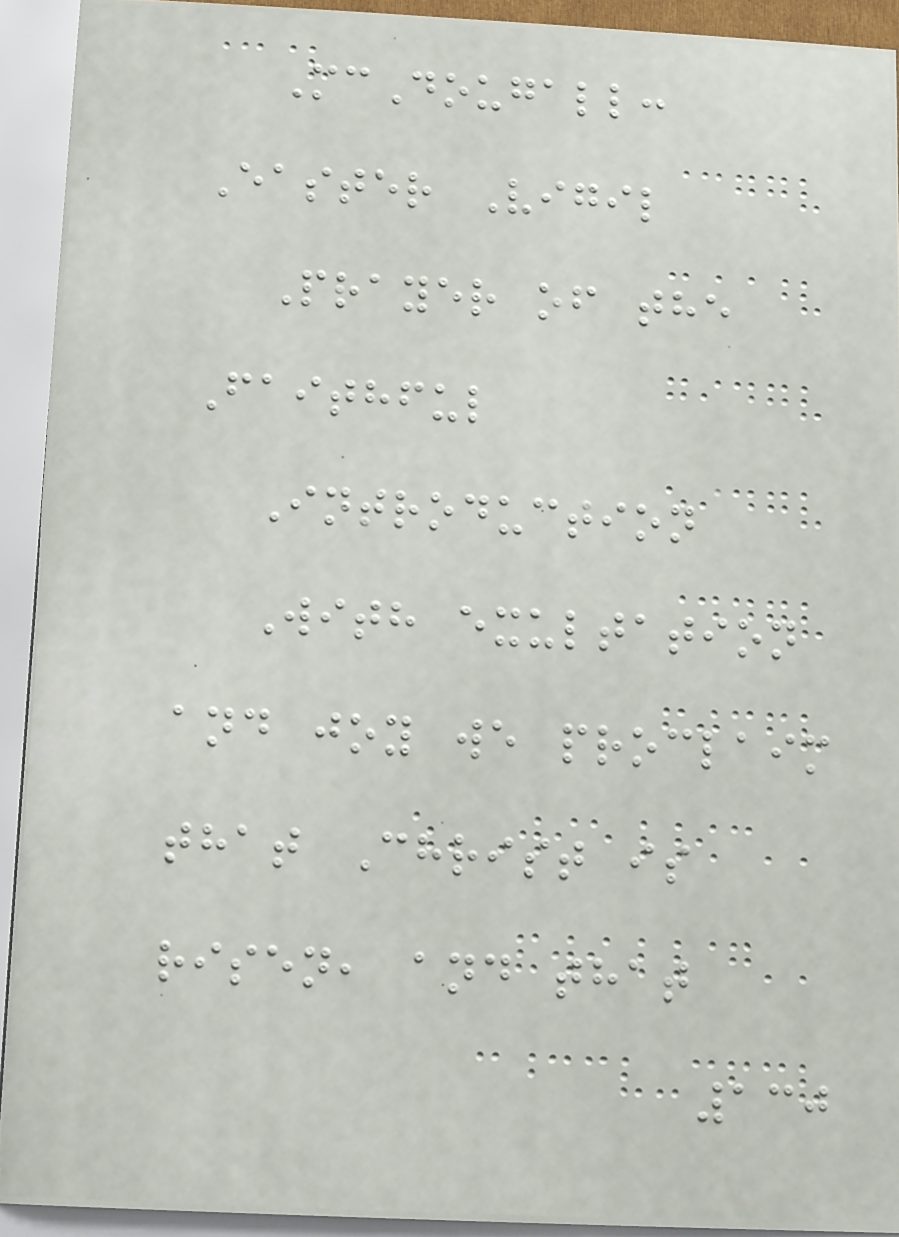McDougall:
Easter Vigil
Prayer of the
Faithful
Introduction
With exultation
and joy we proclaim
that Christ is
risen, and that
130
